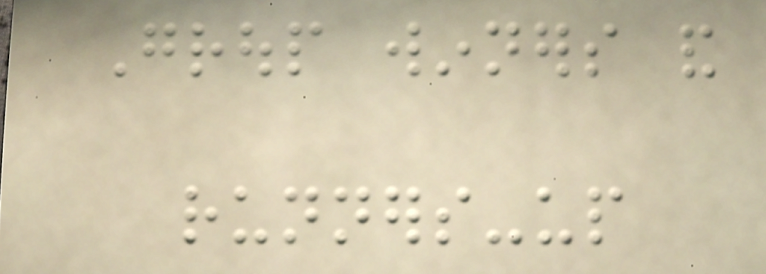Group winners and
runners-up
